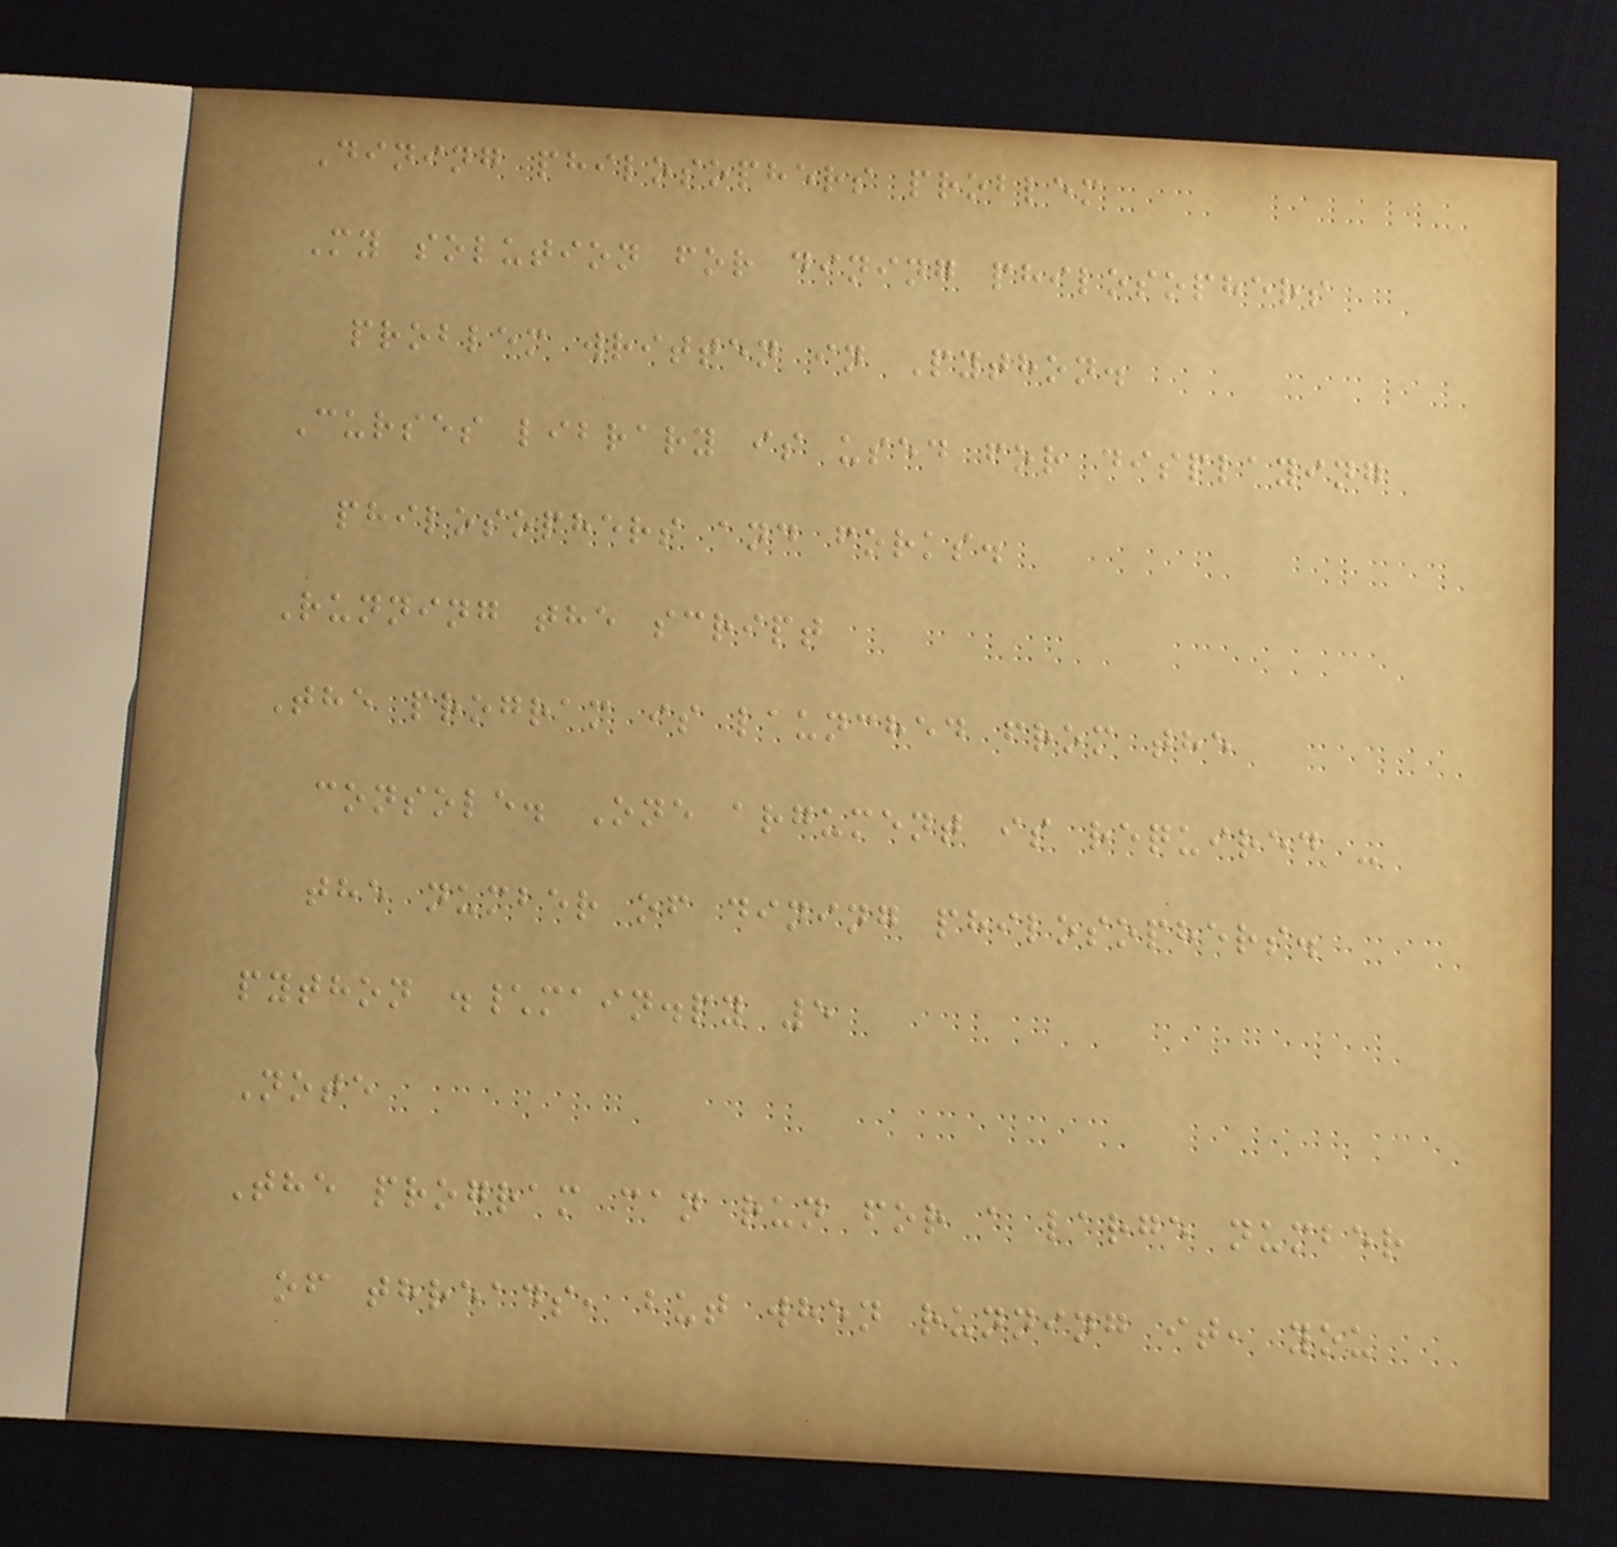Dining philosophers problem
My solution for dining philosophers
problem written in Python.
Curses library is used for displaying
philosophers and forks.
Running the script
The program is launched from the
console. One argument is required -
the number of dining philosophers.
python .\main.py 5
Note
The program can run for a large number
of threads, but when running it, you
